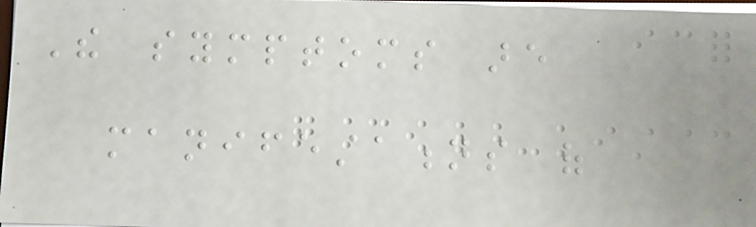The symptoms are
manifestations of
